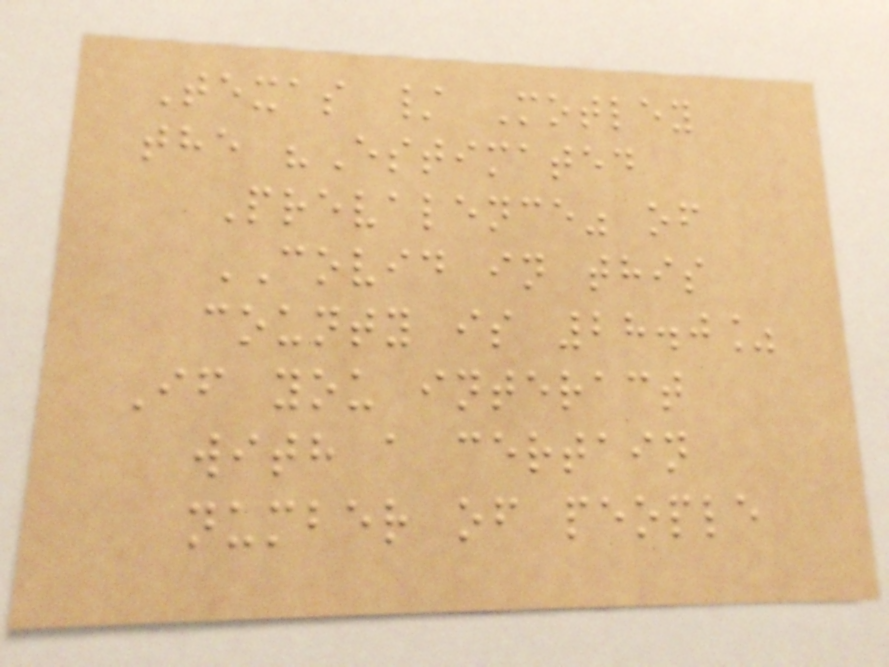Texas / Motley
the "Estimated
Prevalence" of
COVID in this
county is 28.0%
If you interact
with a certain
number of people
